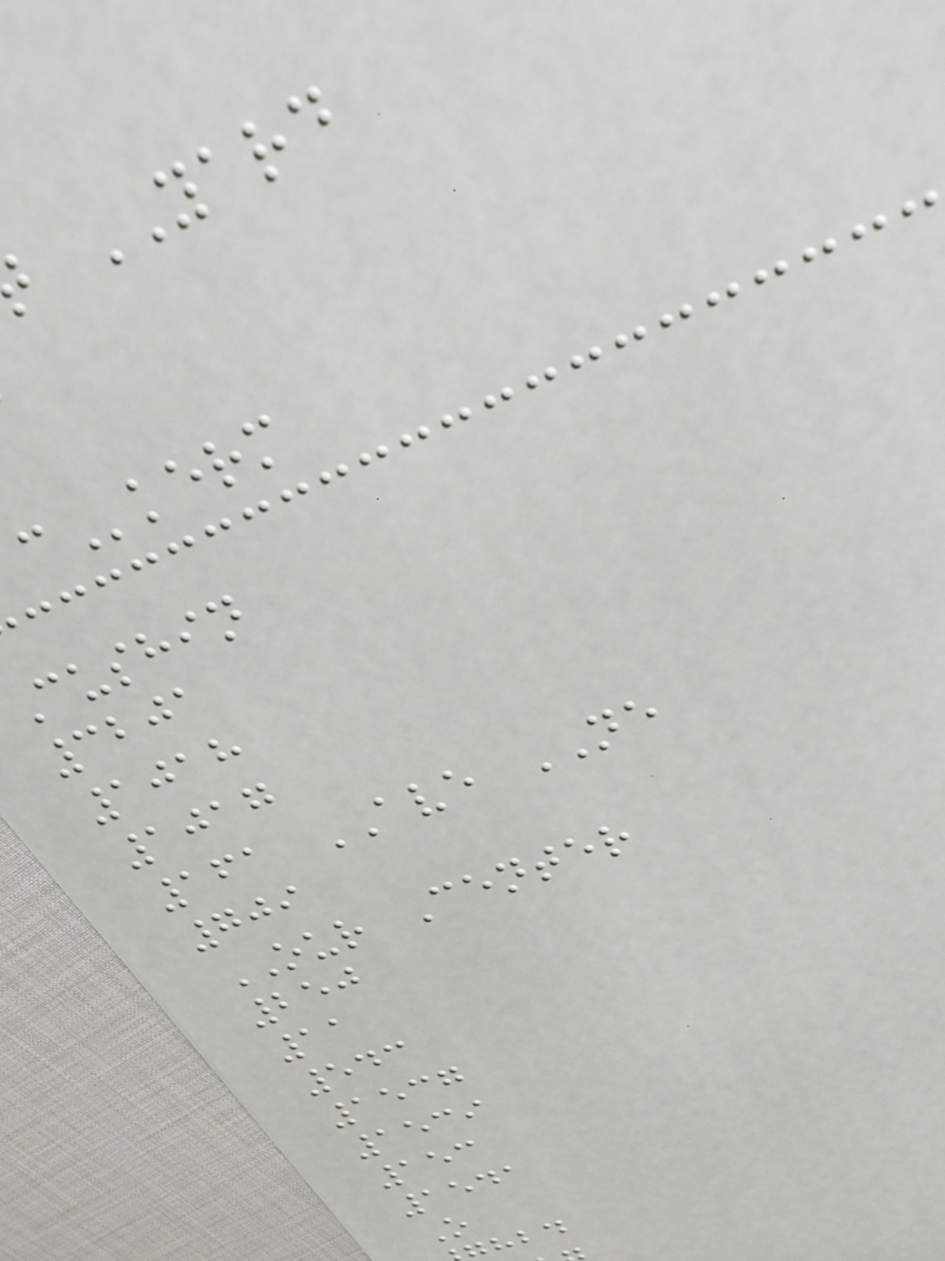YARD
kerm
cushin
3201
1018
1017
161 AVE NE
709
OUR Center
250
11
543
1537
1539
153
1541
O
